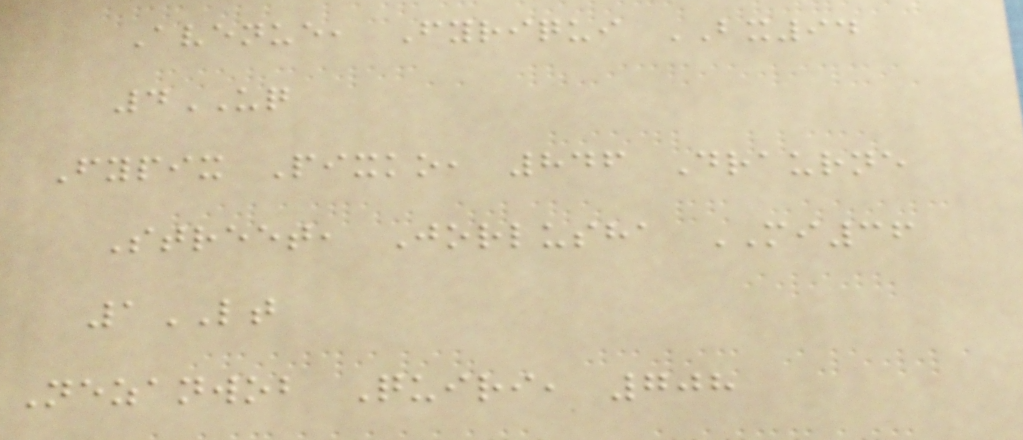Avenue, Fyriqui BX94
4UQ
Fypix Pixko, 846 Draurne
Street, Jorlusha MI36
1LT
Nezanwob Quiri, 708
